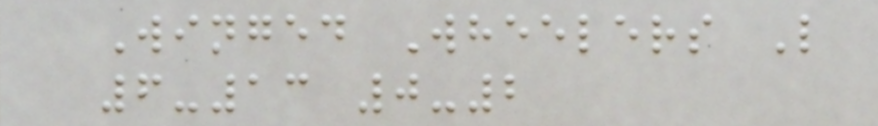Winged Wheelers L
6-13 0-2
